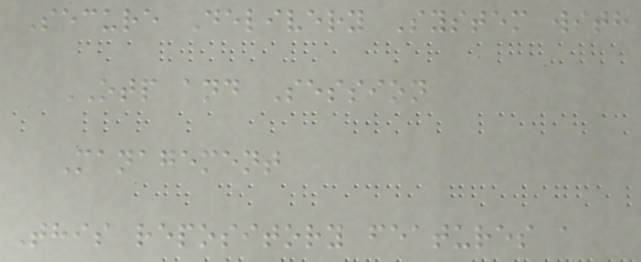Secure Delivery System with
OTP and Session
Management
This repository features a
